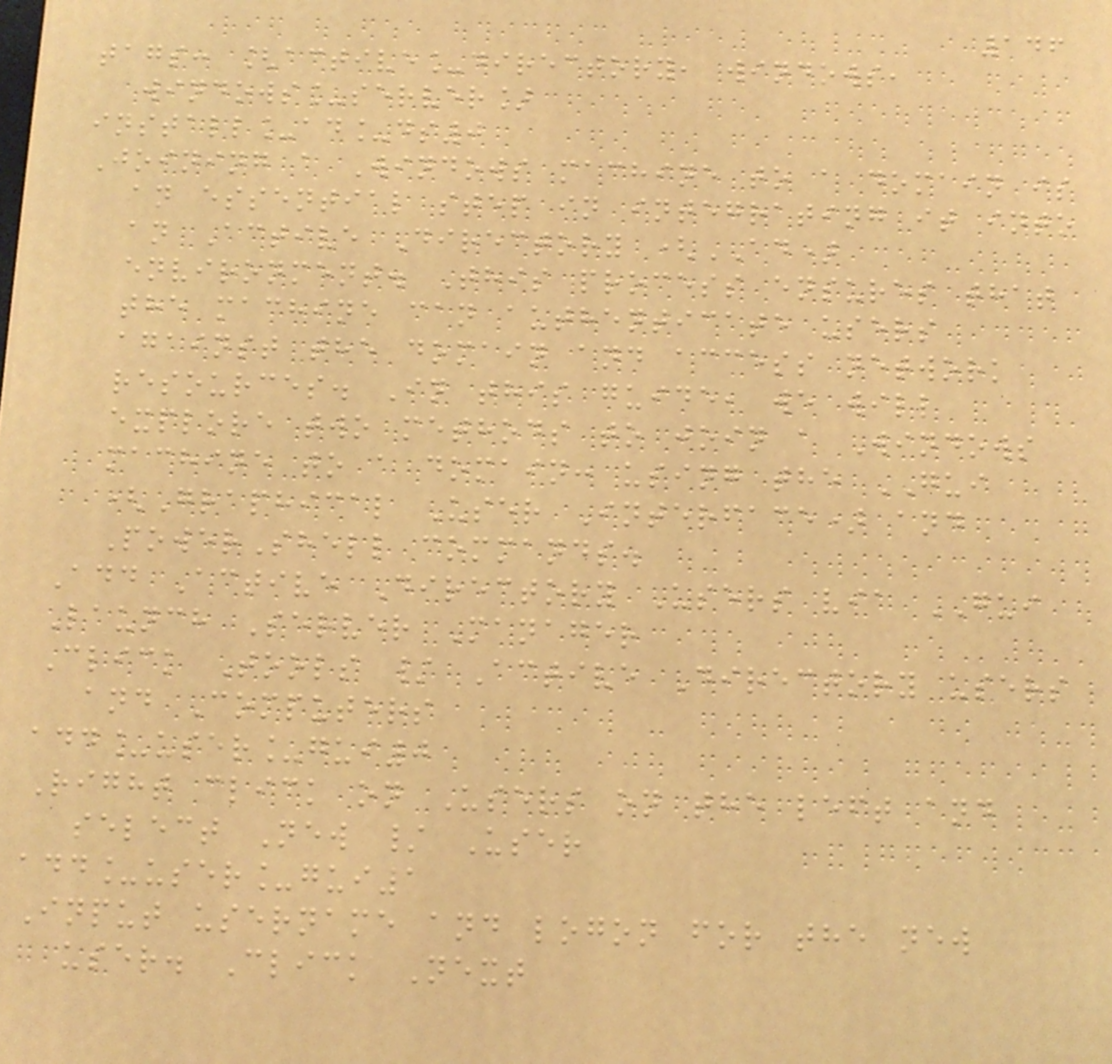146
tags: [active_directory, windows,
windows_server]
install_ad_ds0
Joining a Windows machine to a domain is
an essential step in integrating it into
an Active Directory (AD)
environment. This process ensures that
the machine can authenticate users
against the domain and access network
resources. In this guide, we will
explore two methods to join a Windows
machine to a domain: using the GUI
(Graphical User Interface) and
PowerShell commands.
Add Active Directory Users via GUI
Launch Server Manager
Click Tools / Active Directory users
and Computers
add_user_gui0
Right click on Users on the left and
select New / User
add_user_gui1
Input username and logon for the new
user. Click Next
